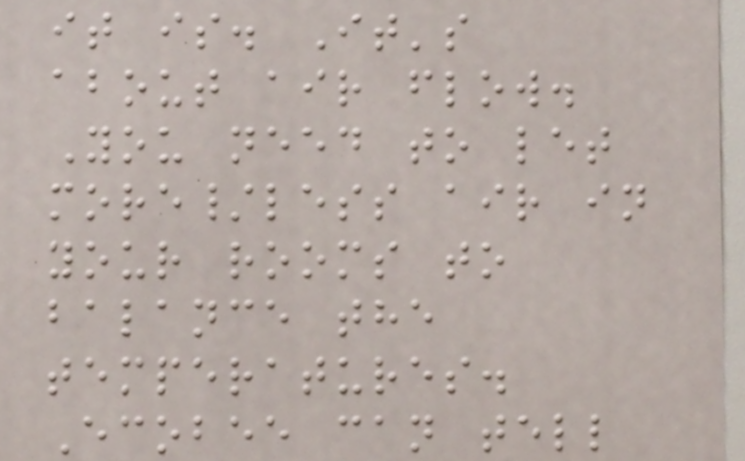it is. It's
about air flow.
You need to let
more/less air in
your rooms to
balance the
temperatures.
Ecobee can tell
